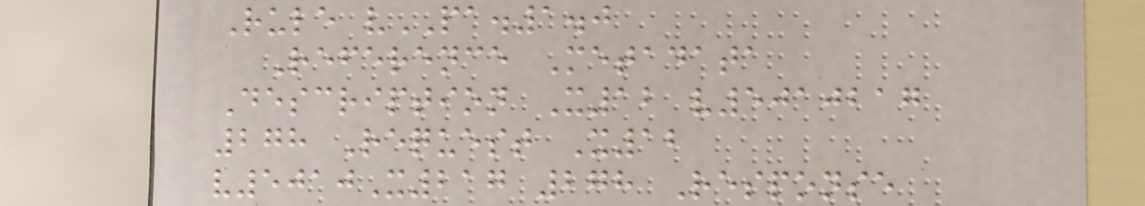Rule vPA.1.0
Reference Metadata
Description X12 v5010217
278 Request X12
v5010X217 278 Response
